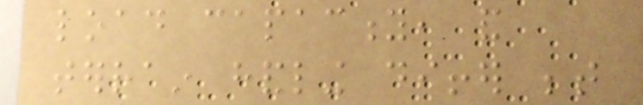load capacity, and
terrain handling differ between
